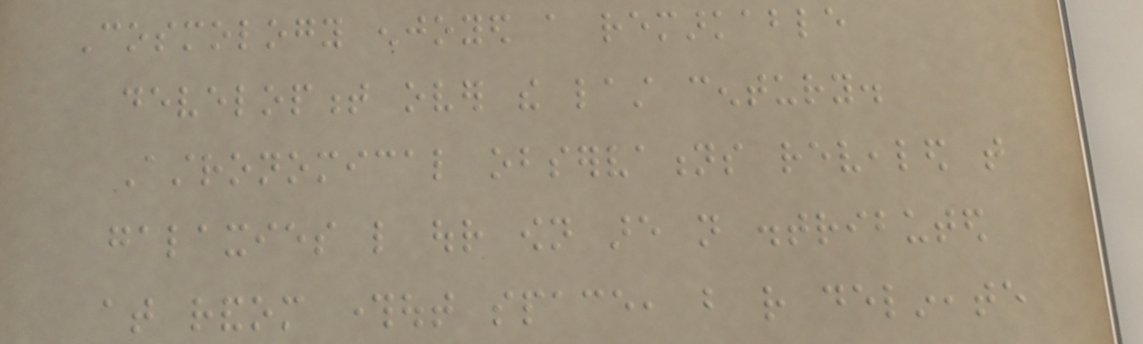Cosmology enjoyed a remarkable
development over the last century.
Astronomical observations revealed that
galaxies like our own are not distributed
at random throughout space, but rather delineate
